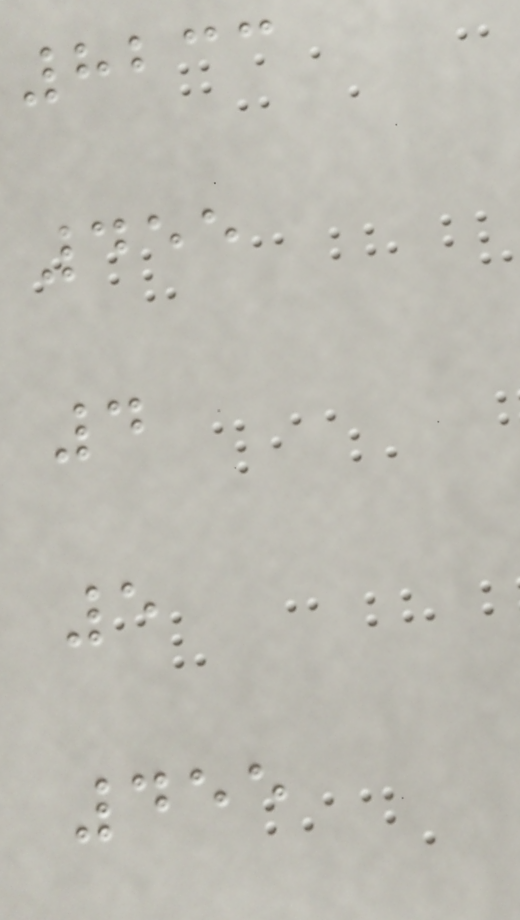8233
455
4
5
455
